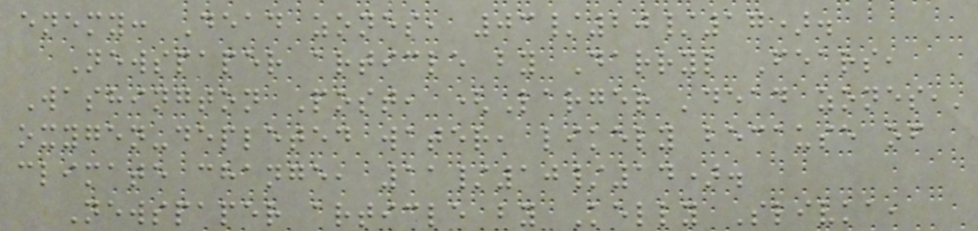enemy: Dead zones, 03/20/17).
Newspaper article by Darryl Fears,
Washington Post, (Larger 'dead zones,'
oxygen-depleted water, likely because of
climate change, 11/10/14).
Newspaper article by Kelly Slivka,
